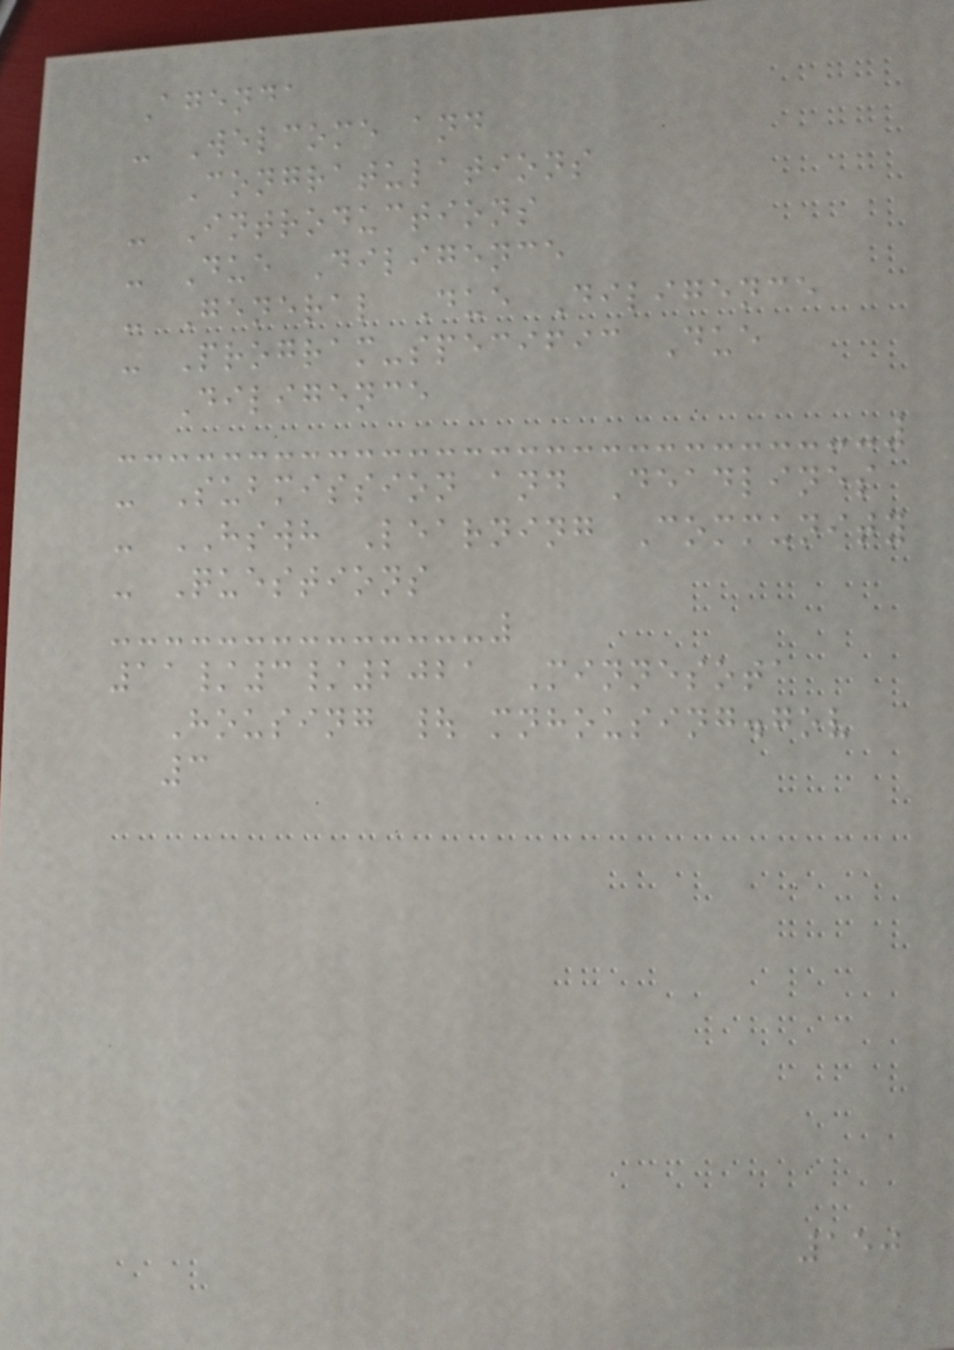Agenda
- Welcome and
Congratulations
- Introductions
- Due Diligence
- General Due Diligence
- Program-specific Due
Diligence
- Submission and Deadlines
- HSWH Learning Community
- Questions
11/3/2021 Minnesota
Housing | mnhousing.gov
3
150
